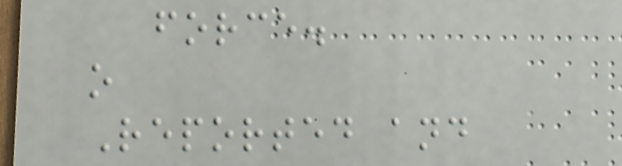force.
o
Reported and
